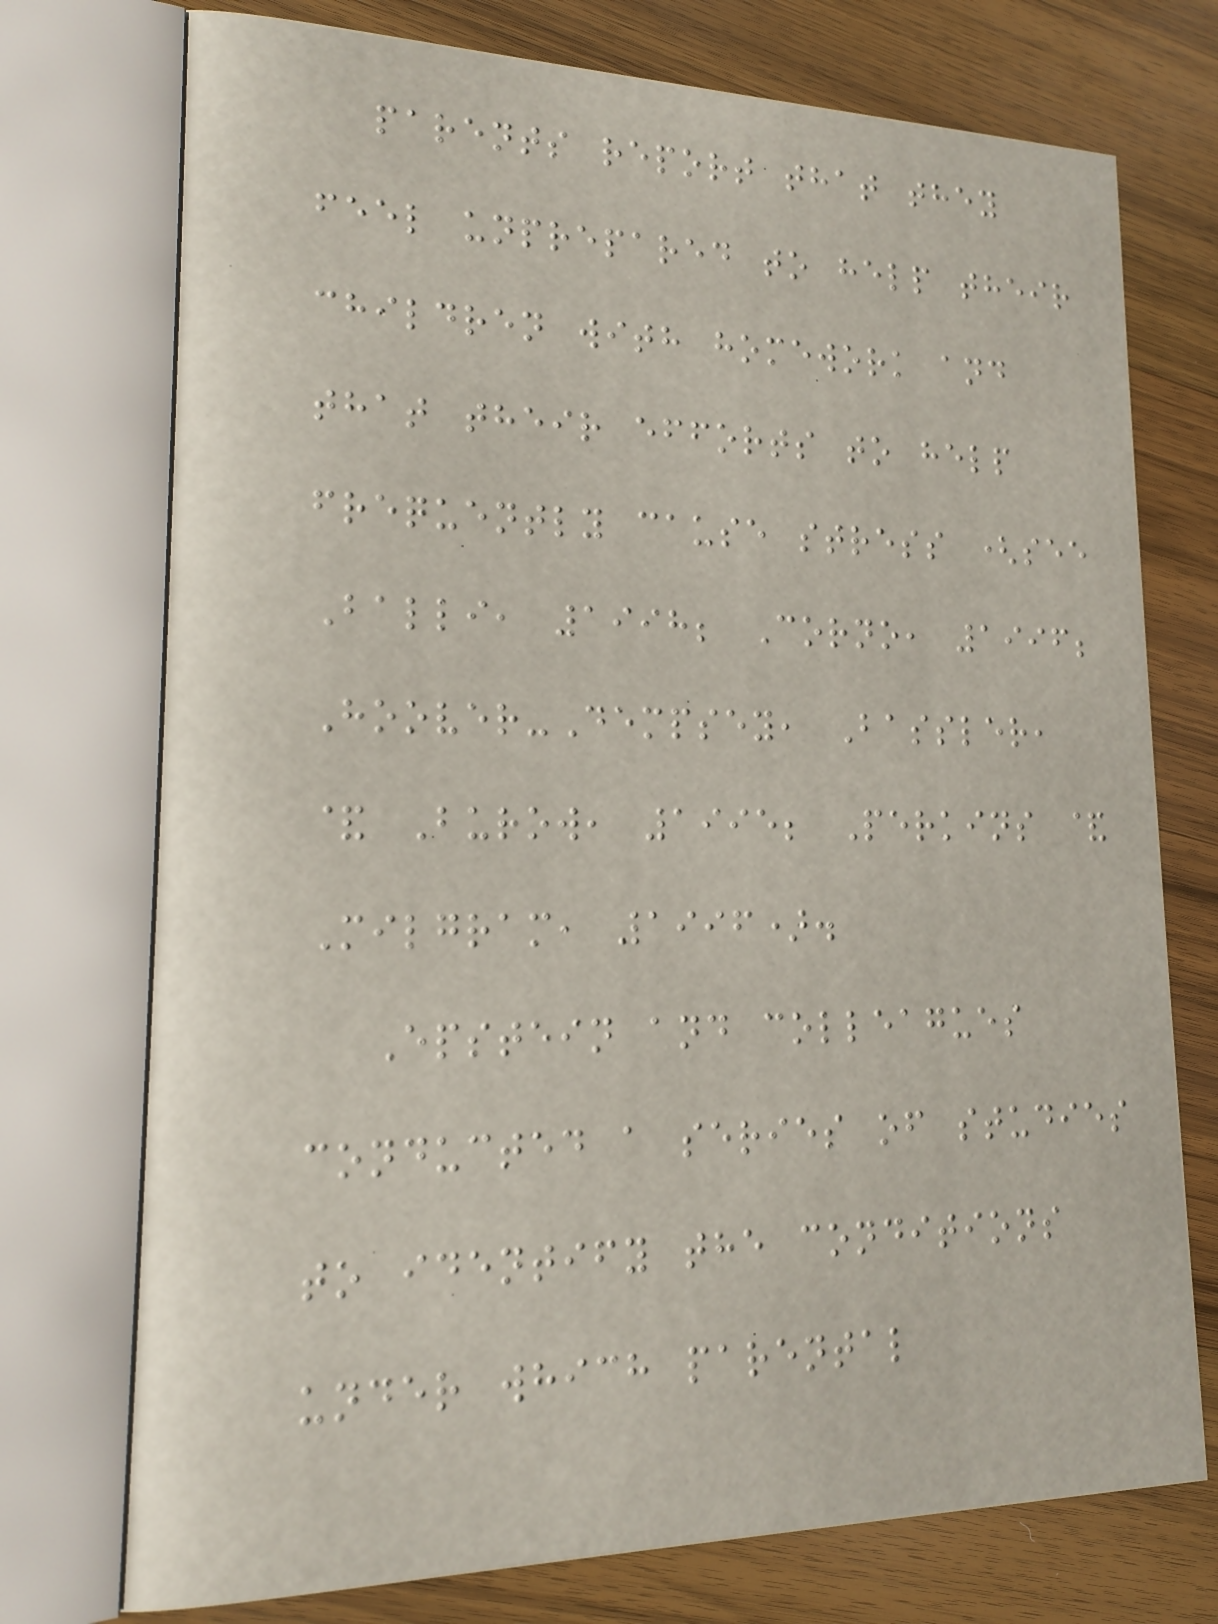parents report that they
feel unprepared to help their
children with homework and
that their efforts to help
frequently cause stress (see
Balli, 1998; Corno, 1996;
Hoover-Dempsey, Bassler,
& Burow, 1995; Perkins &
Milgram, 1996).
Epstein and colleagues
conducted a series of studies
to identify the conditions
under which parental
